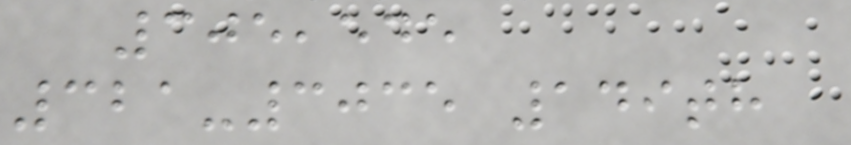305,545
321-3035 149th
